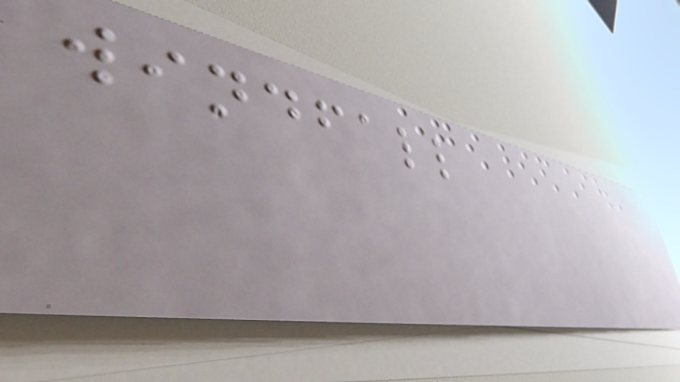windfall
